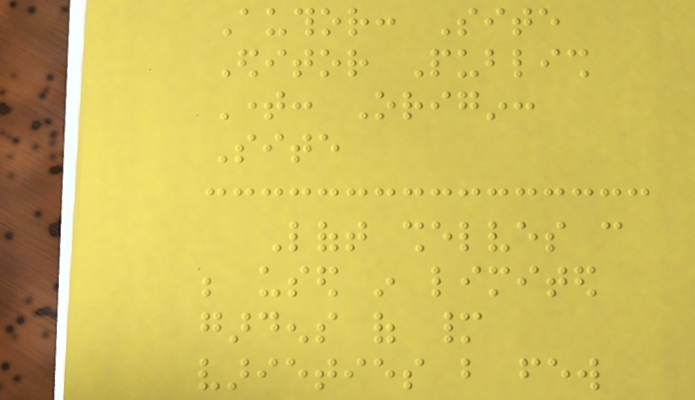Author: Site
Editor Publish
Time: Origin:
Site
Loft shelves can
be used in limited
gardens of many
varieties but few
